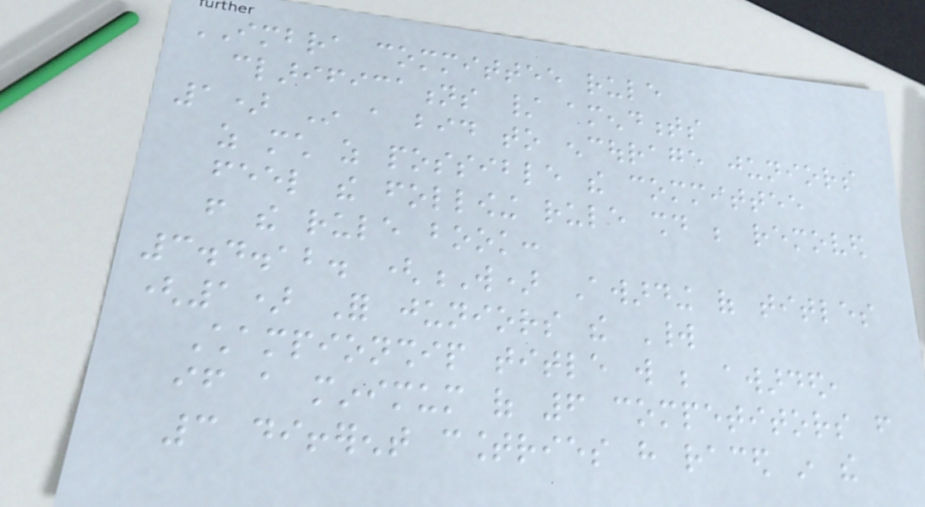IMBRA committee rule
clarifications / amendments
1) In a bid to encourage juniors
as much as possible the committee
feel the following rule should be removed
from the rule book:
3.4.12. (W) Awarding of titles
(1) For juniors the World
Championship title will be awarded,
if a minimum of 6 competitors from
3 different countries have raced in the
